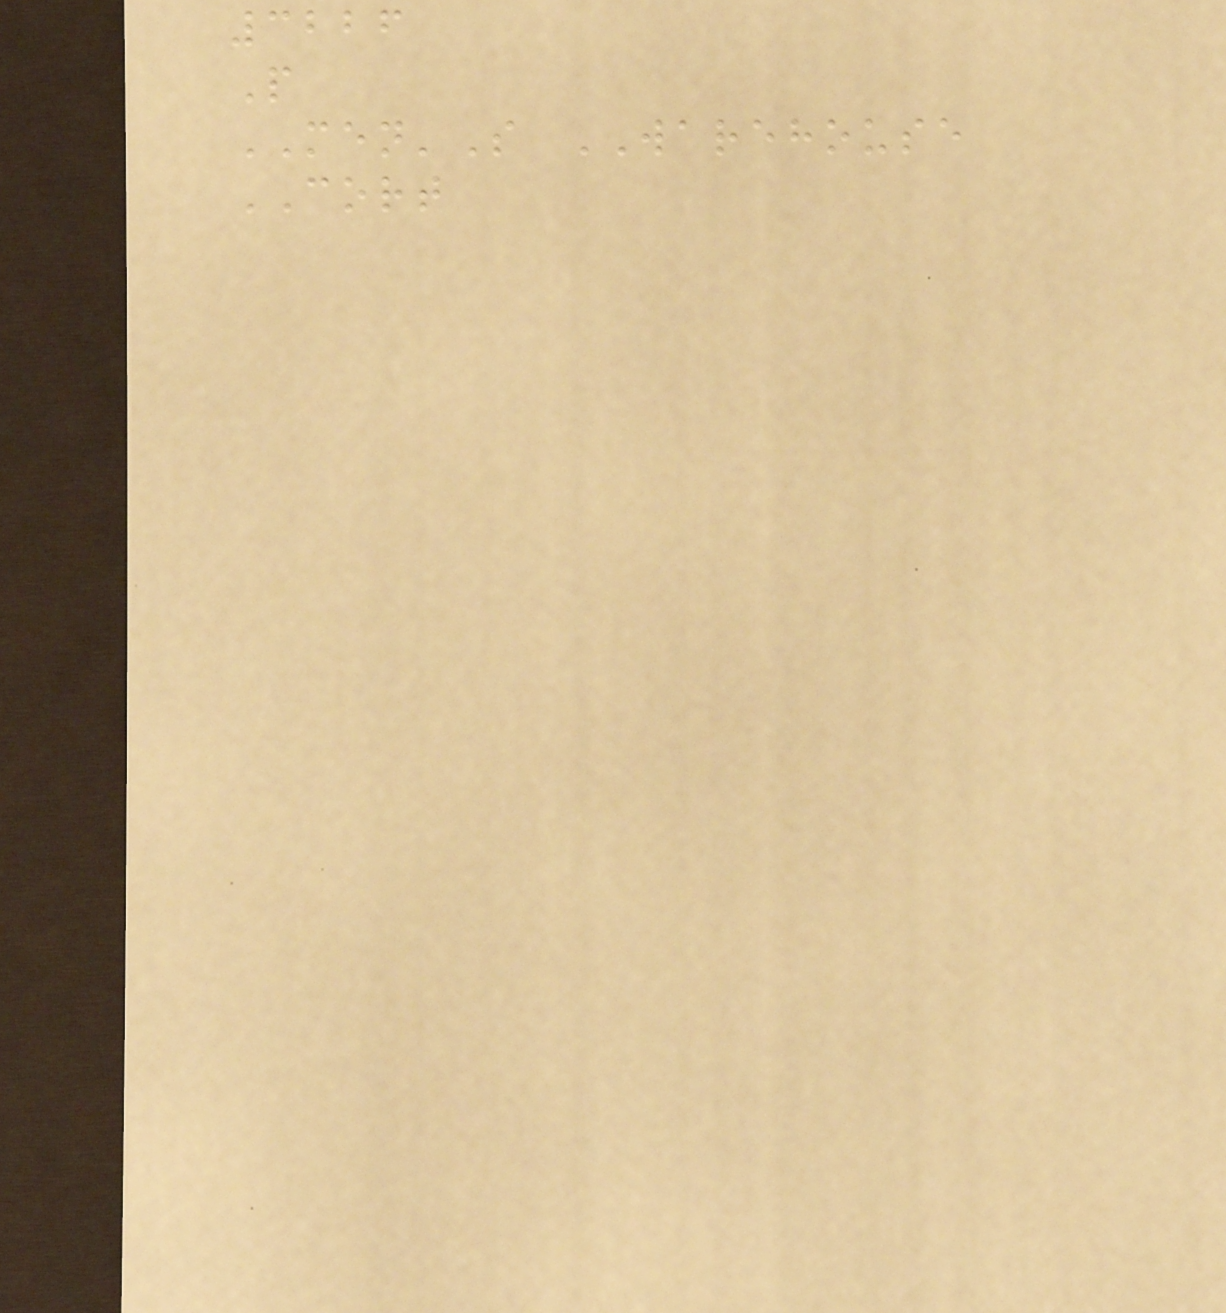3226
P
MEN'S WAREHOUSE
CORT
